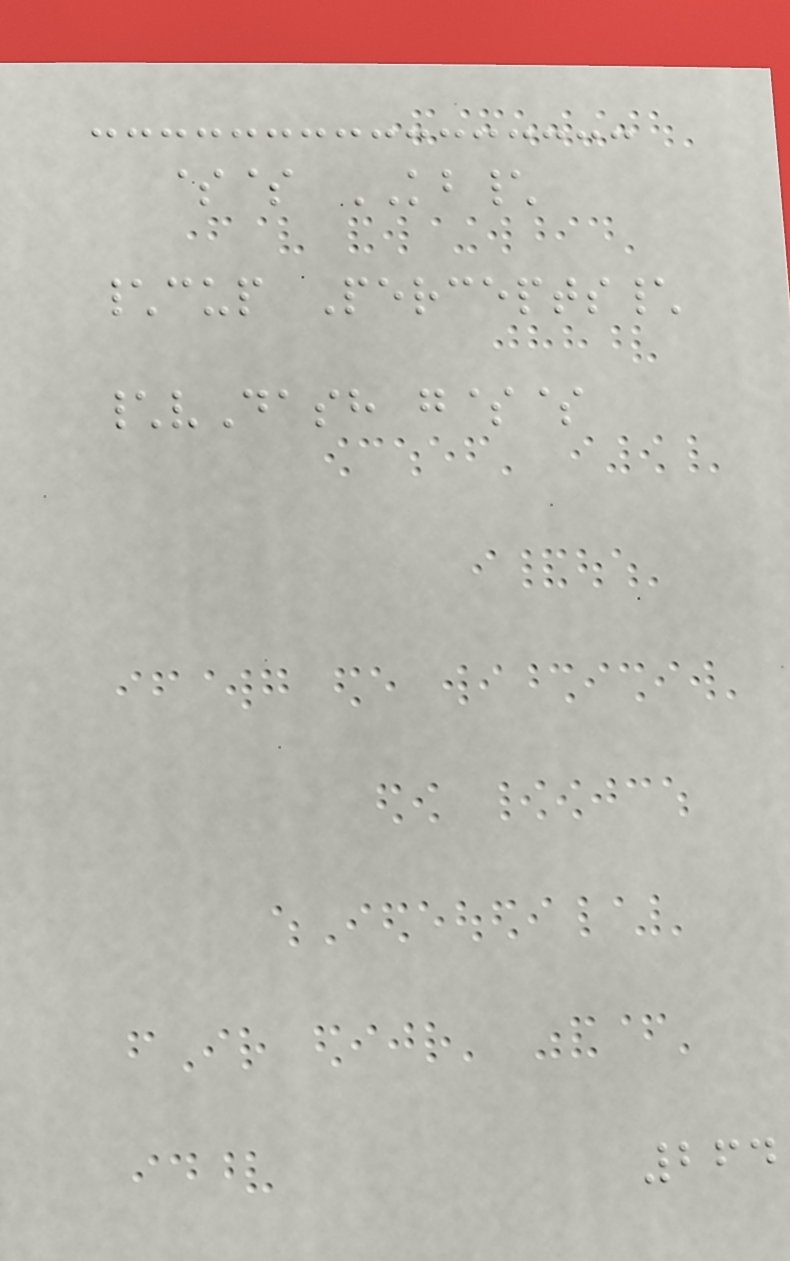$$ KB\
\cup Percepts\
\vDash g$$
264
